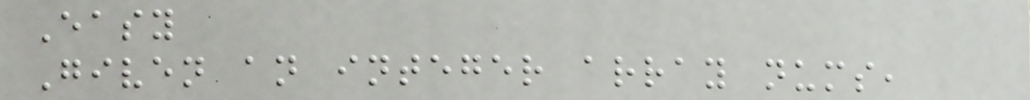Easy
Given an integer array nums,
